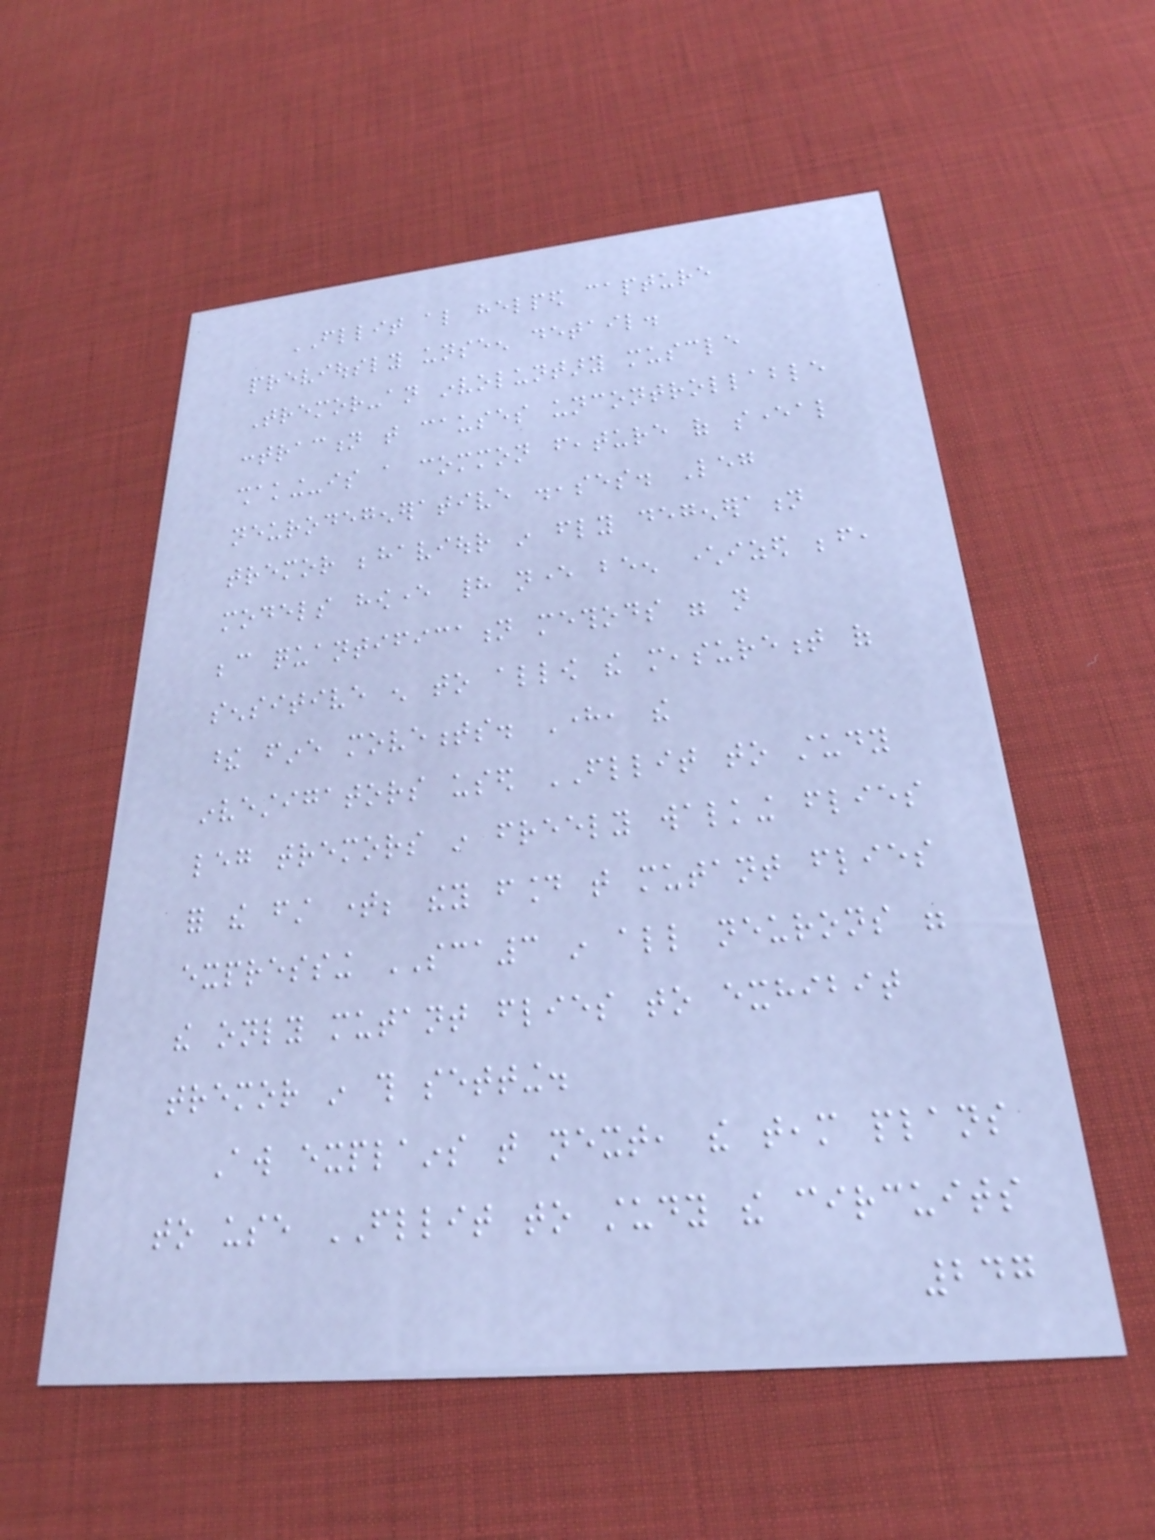FLLIT also helped capture
previously unseen detail.
Tremor-an involuntary muscle
contraction that causes uncontrollable
shaking-is a common feature of several
neurodegenerative diseases. Leg
tremor behaviour in fly degeneration
models however had never been characterized before,
because quantification methods were not
sensitive enough to allow the measurement of
these fine movements. Here, the
investigators used FLLIT to study
leg tremors in freely walking flies
for the first time; they found that mutant flies
expressing SCA3 in all neurons were
the only mutant flies to exhibit
tremor in this setting.
Aw explains that next, the team plans
to use FLLIT to study the circuits
247
